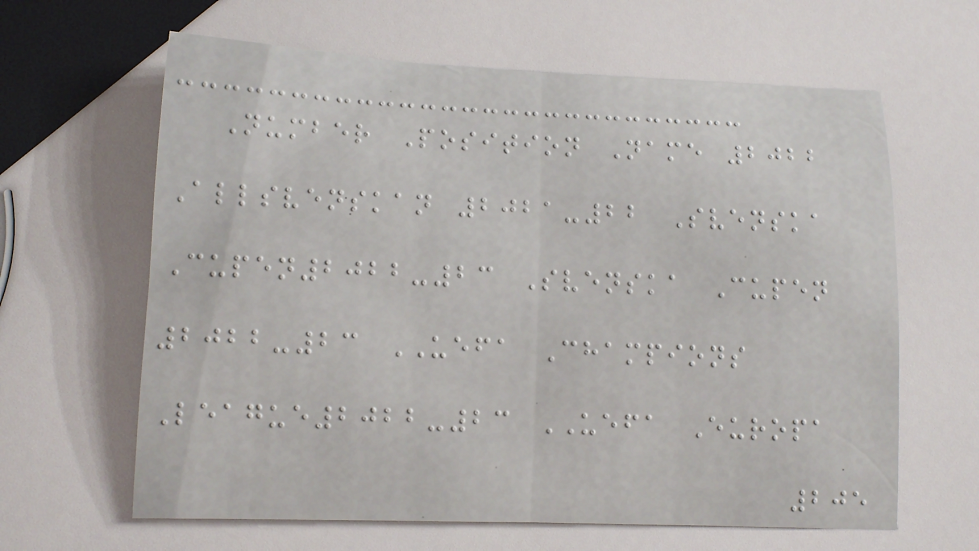Number Position Name 2022
Allsvenskan 2021-22 Svenska
Cupen2022-23 Svenska Cupen
2022-23 UEFA Champions
League2022-23 UEFA Europa
205
